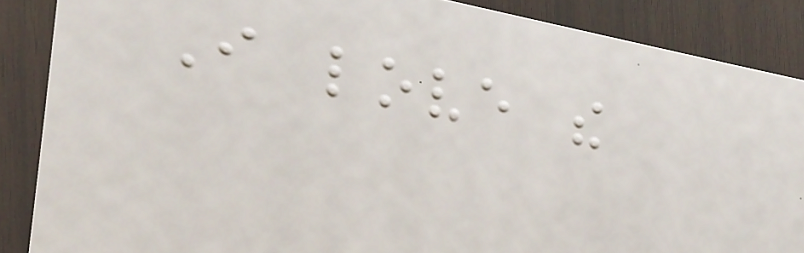I love the
